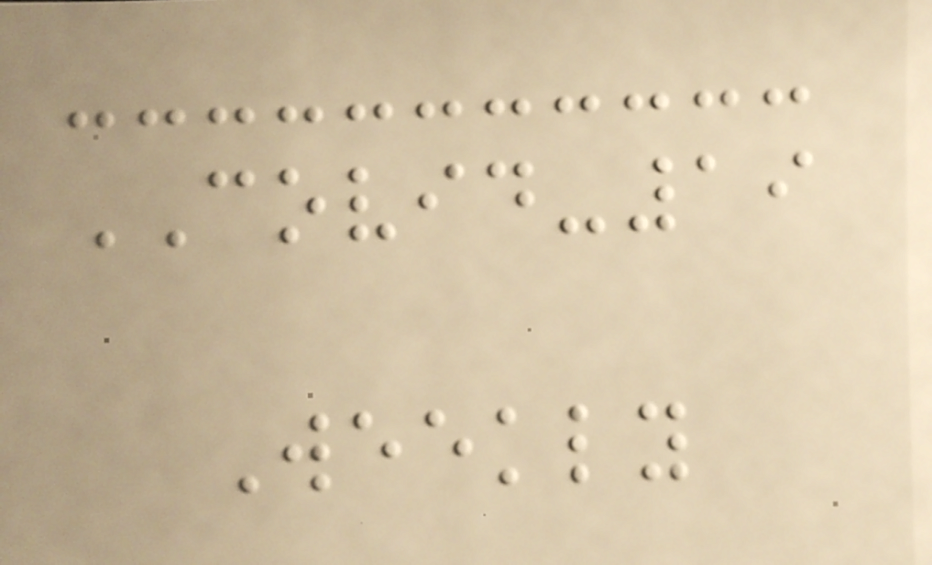COVID-19
Weekly
